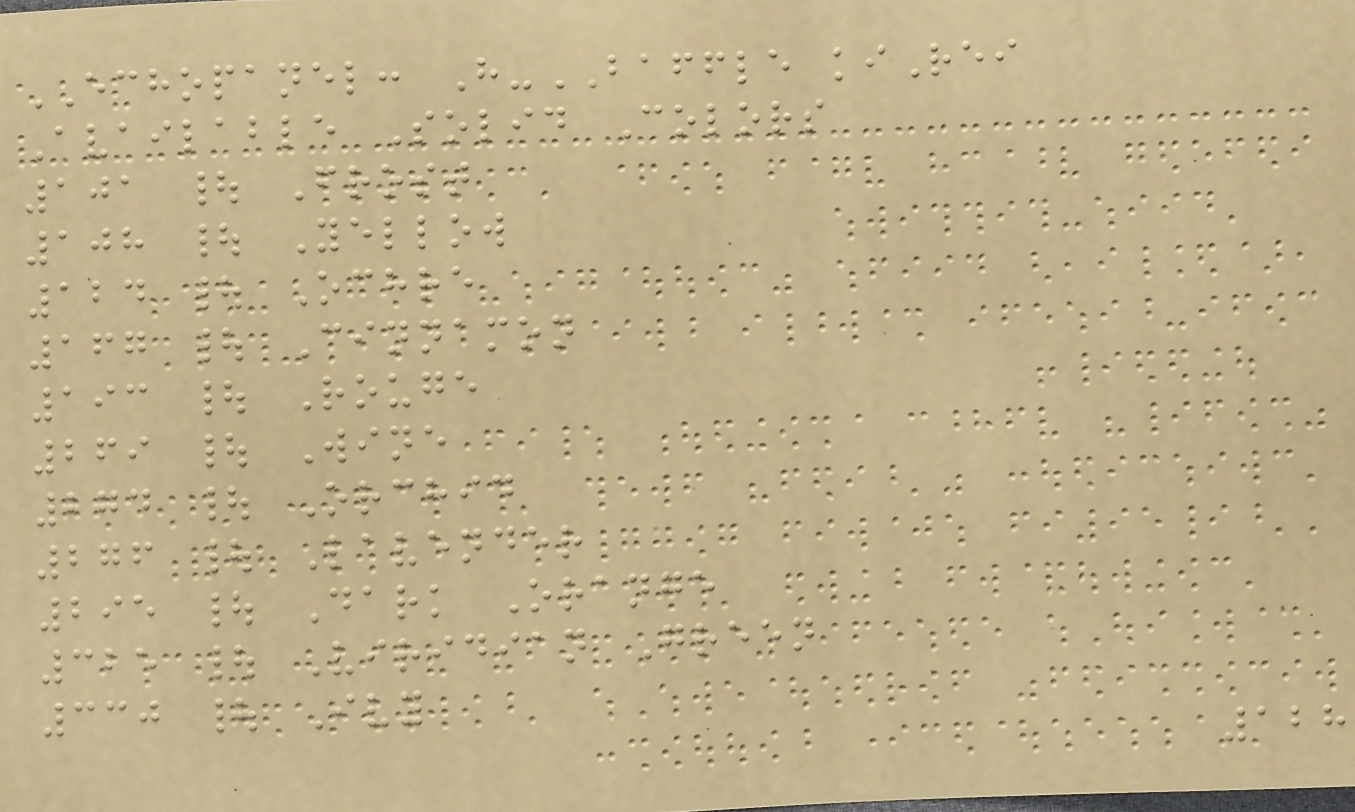ECHOPANEL: H-BAFFLE kiRei
Available Solid Colors
101 | Frost
108 | Yellow
124 | Ochre
167 | Cinnamon
193 | Rouge
269 | Wine
274 | Orchid
276 | Lavender
295 | Dark Orange
325 | Viridian Green
330 | Ivy
128
